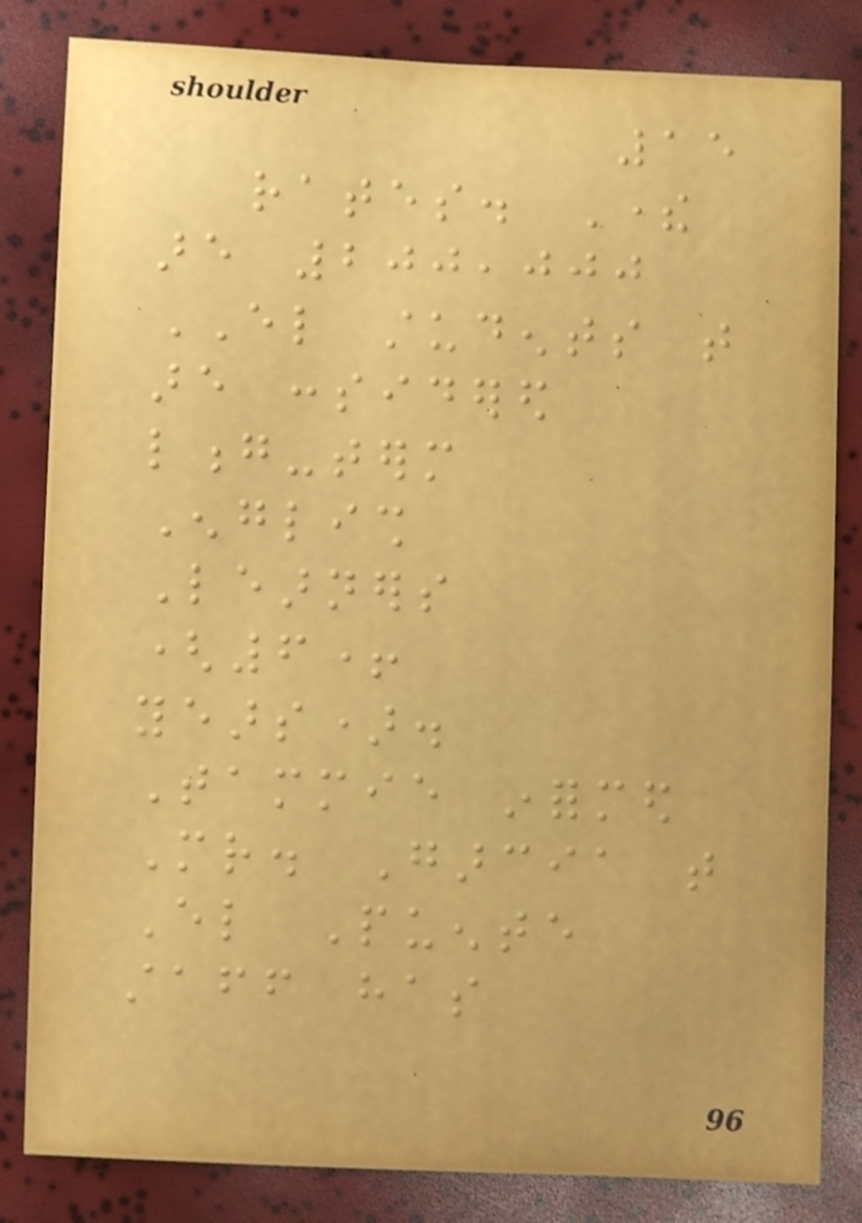15
rates. There
are 200,000
EL students that
are considered
long-term
English
Learners
(6+
years).
Tammie informed
Mr. Garcia that
El Puente
staff has
